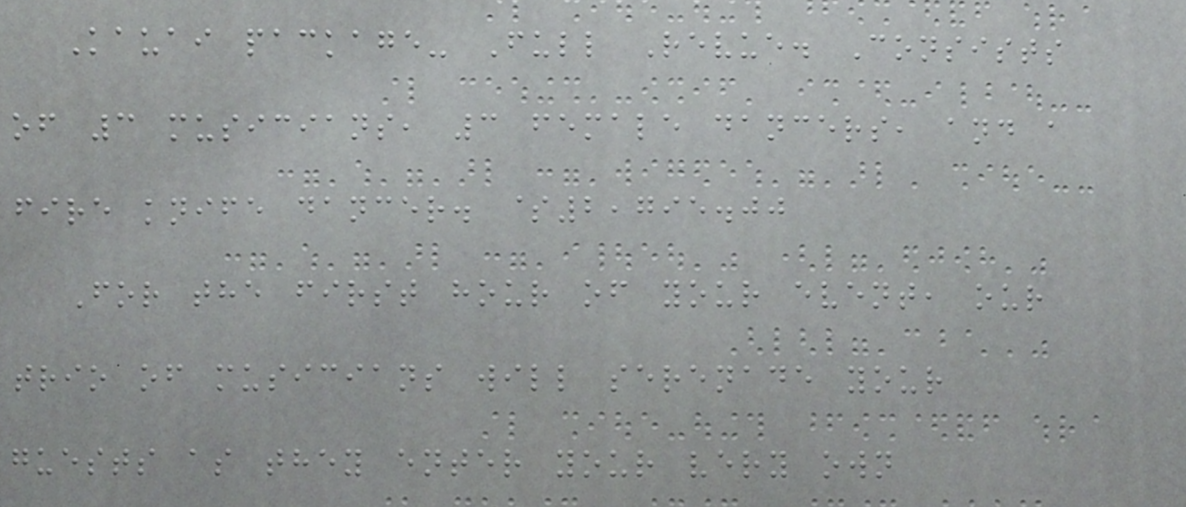Kauai package- Full Revue. Consists
of 3 musicians, 3 female dancers, and a
fire knife dancer. $2,795.00
For the first hour of your event, our
trio of musicians will serenade your
guests as they enter your very own
